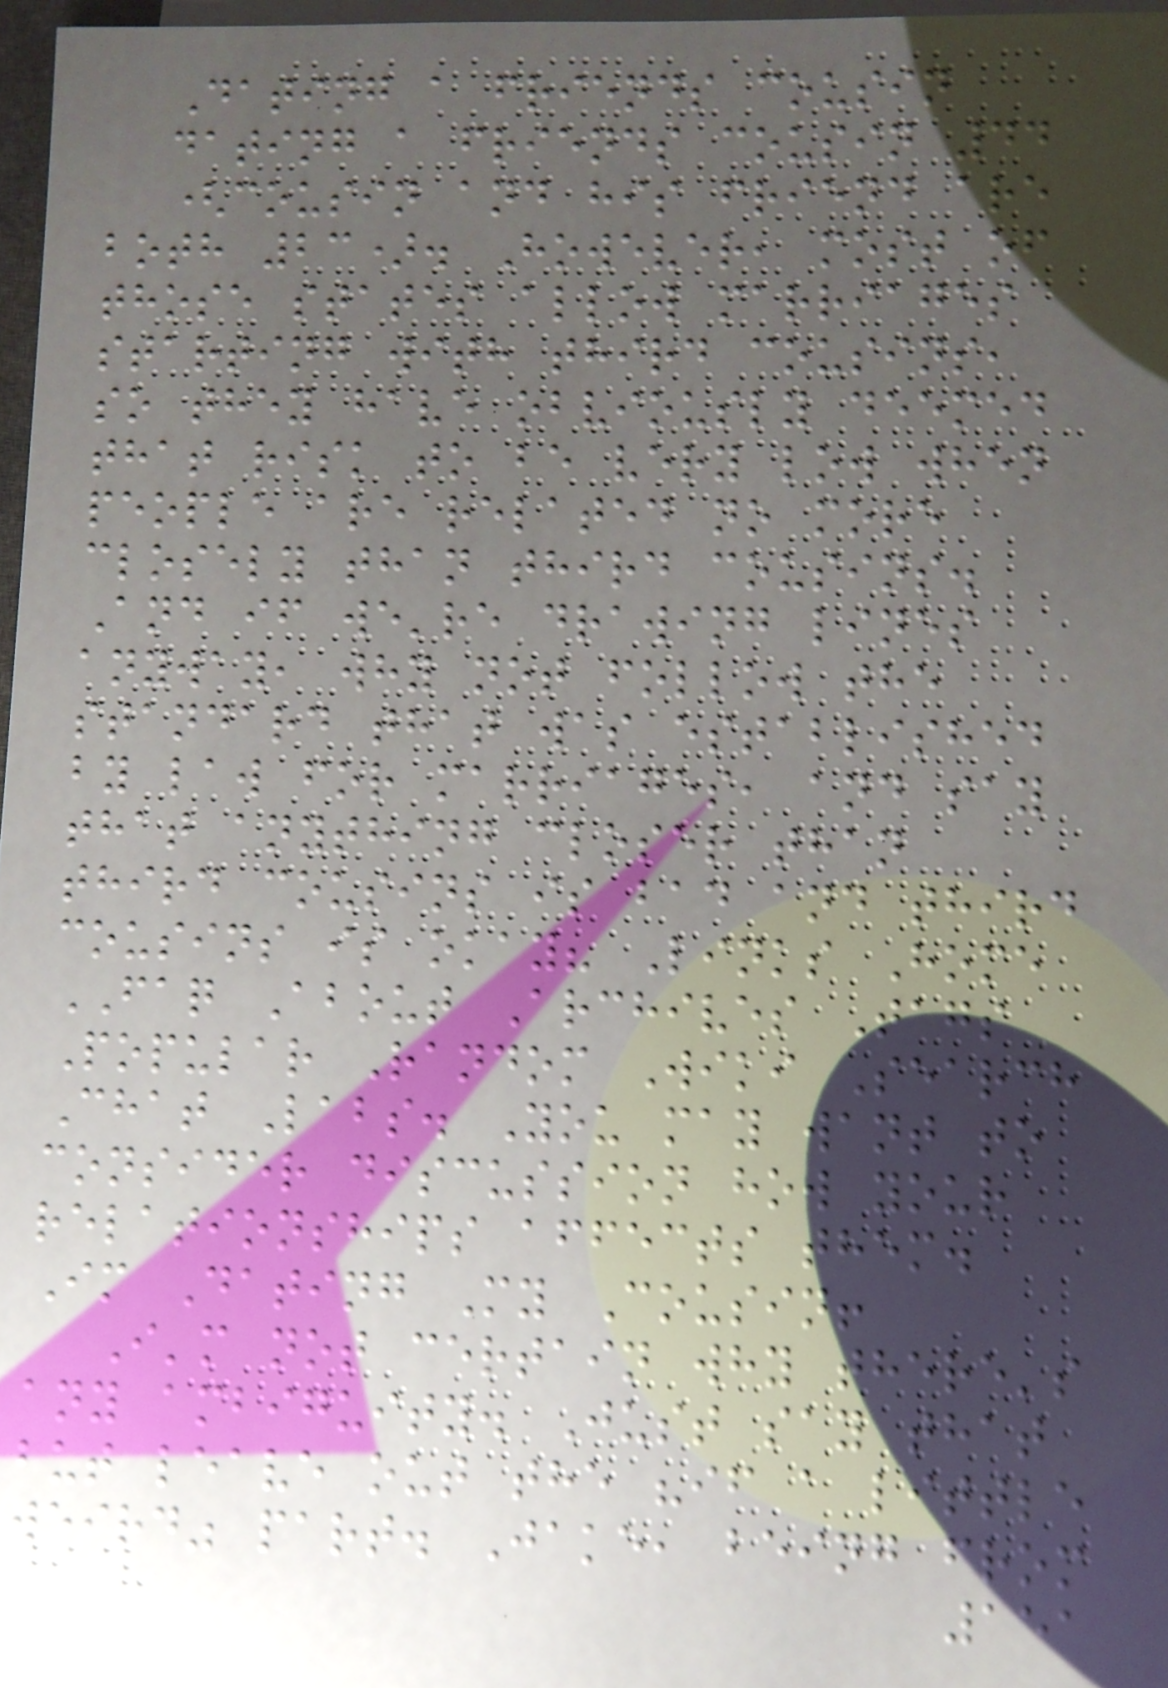Dating a friends cousin
dating a friends cousin 44
(cousin and his friend are
both 23). However, most of
those states allow marriages
starting with third cousins,
so they have obviously deemed
that risk to be very low when
people are related no more
closely than third cousins.
And if we're drawing lines
anyway, why not follow the
standard that was established
by law for marriages, and say
that anything closer than
third cousins is bad and third
cousins is okay? Links Home
FAQ About Archives Tags
Popular Random Wiki Search
Chat Labs. You may want to
consider discussion how your
relationships affects them.
Im Dating My Cousin!
I'm not certain why there's
any ambiguity. Just say that
but leave out the "if a little
weird" part. Jake, being from
151
